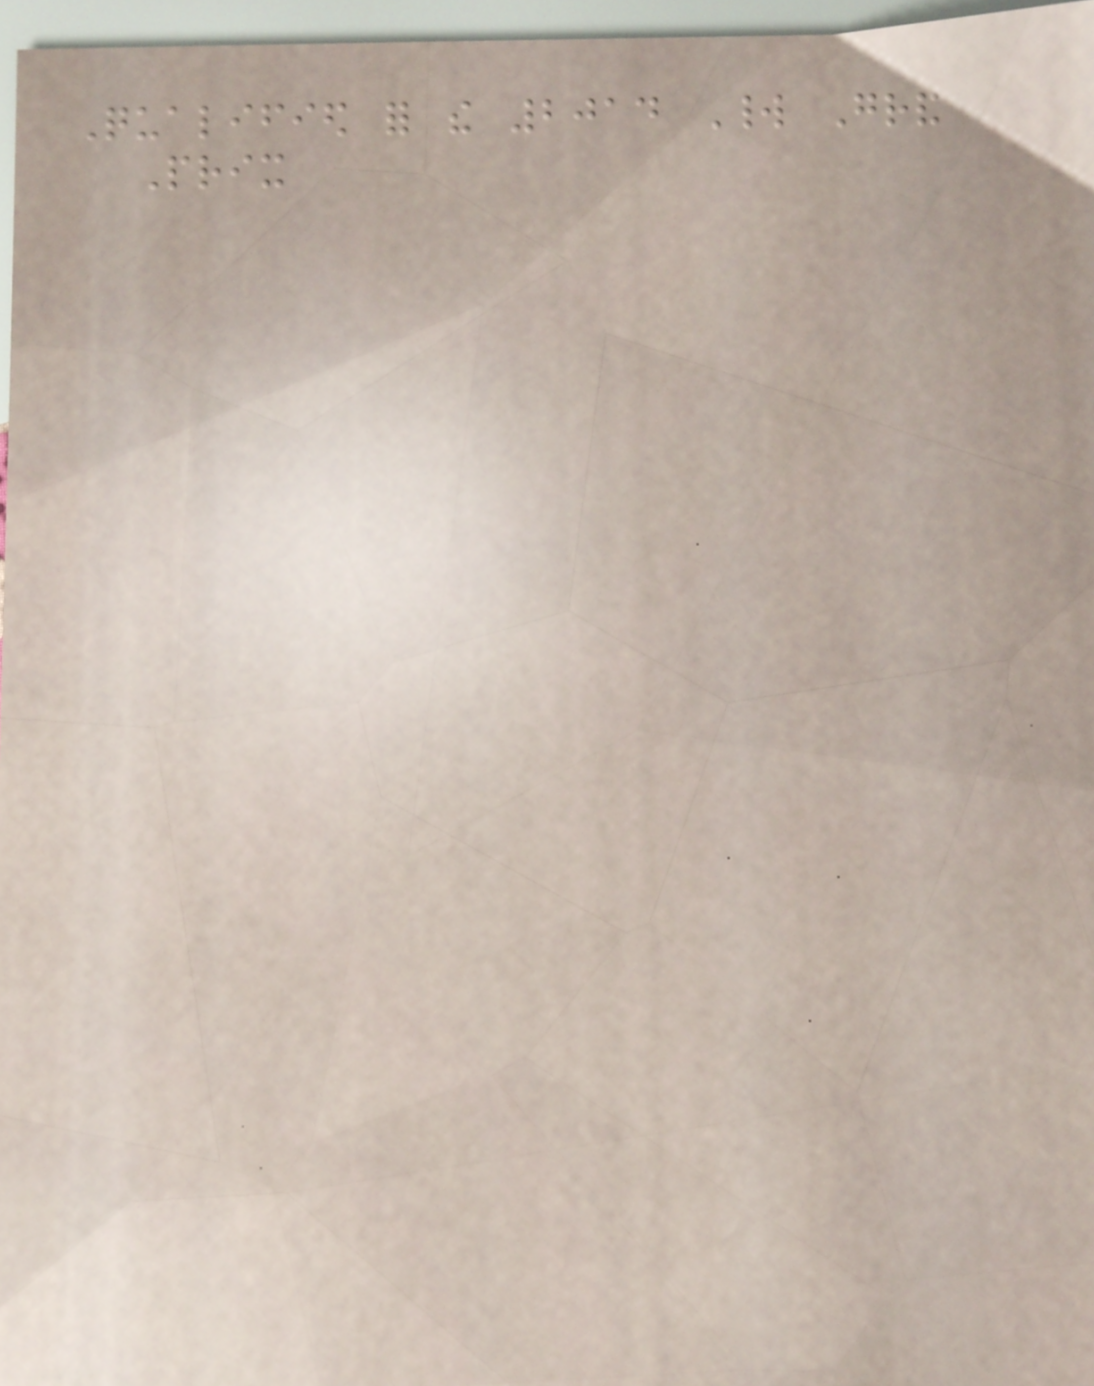Qualified for the 2014 World Grand
Prix
